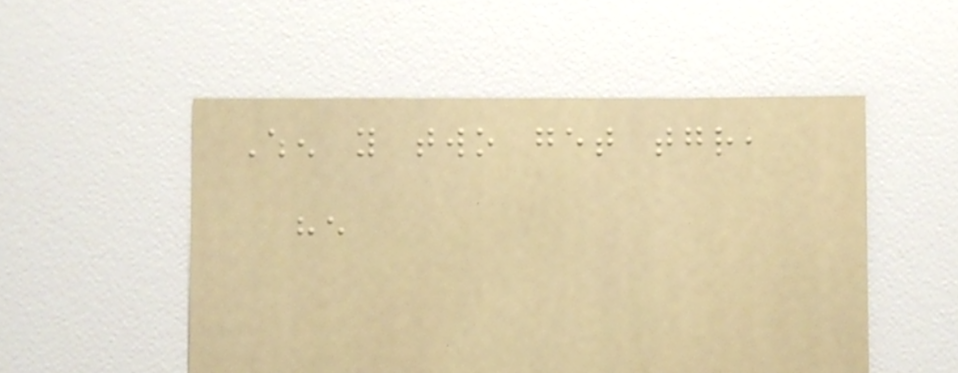When you two get together,
he
